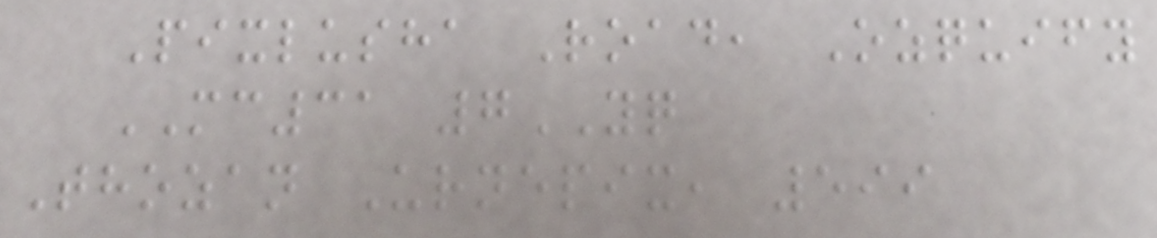Pixlusha Road, Ozquify
MC31 7YQ
Thozan Urnepix, 599
